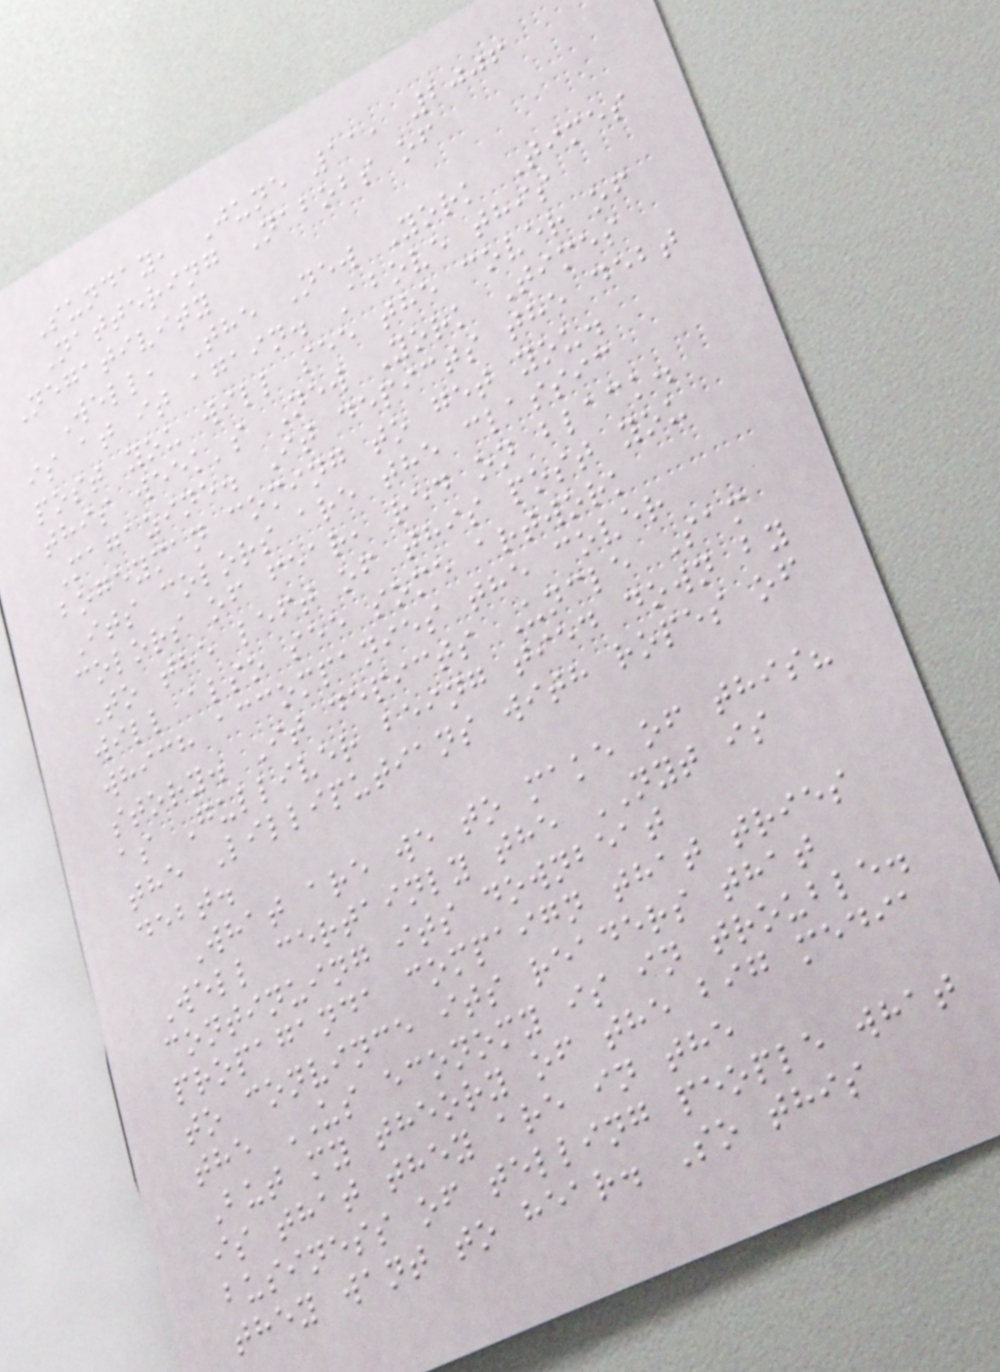Sunday, June 11, 2006
Nattering Nabobs of
Negativity
Well, The New York Times
is at it again. Above this
post you will see the cover of
this week's New York Times
Magazine. It depicts the debt
bogeyman coming to get you.
Its colors are the classic
colors of fear, red on black.
To the left of this post you
will also see some artwork
which accompanies the cover
story. It depicts Uncle Sam
as Gulliver being tied down by
the Lilliputians with ropes of
debt.
What are we to make of this?
Well certainly the NYT is
continuing its downbeat
propaganda compaign that tries
to convince its readers that
the US economy is in trouble.
But my theory of the big media
is that they are in the
business of telling people what
they want to hear. So this
